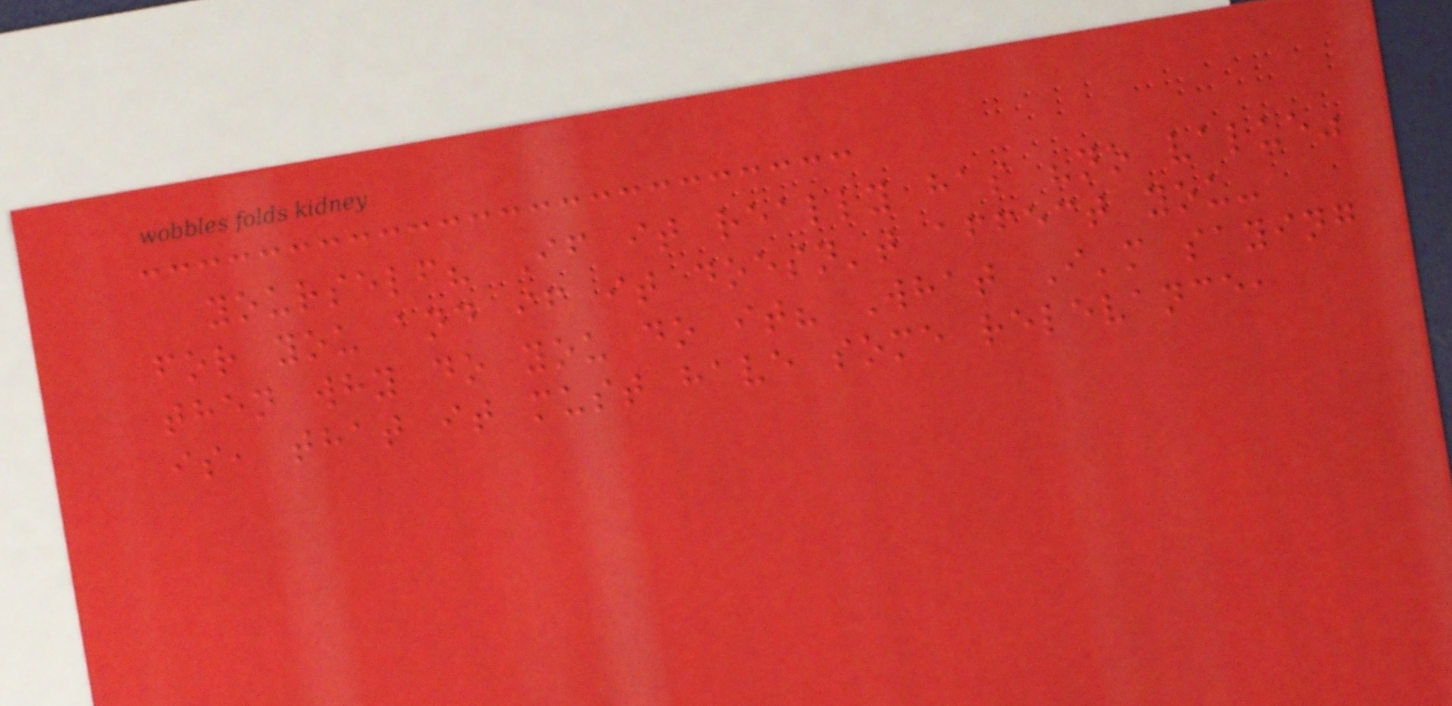yourself? If it really has "no value"
for you and if it doesn't affect you-
then why do you do it? What I'm saying
is, that it must have some relevance,
